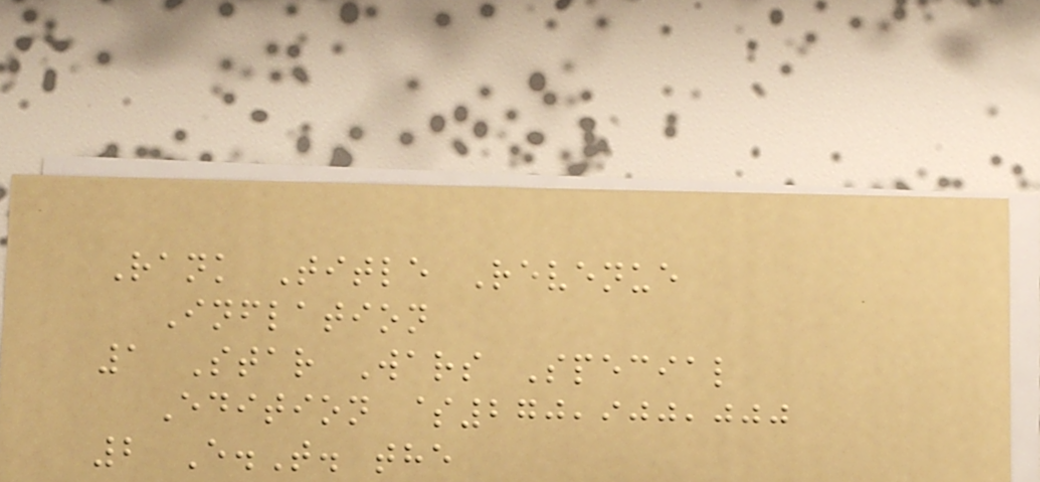Rank Title Revenue
Inflation
1 Star Wars Special
Edition $270,900,000
2 E.T. the
